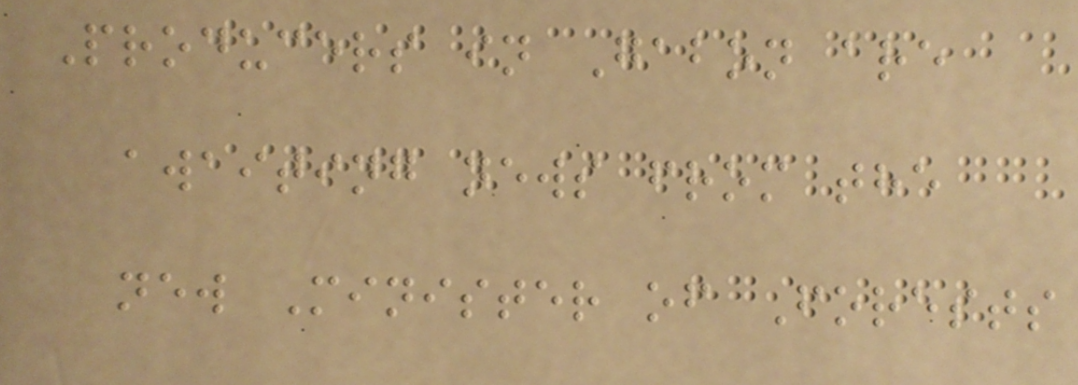Producers in Gabon are
awaiting news from the
new Minister of Forests
